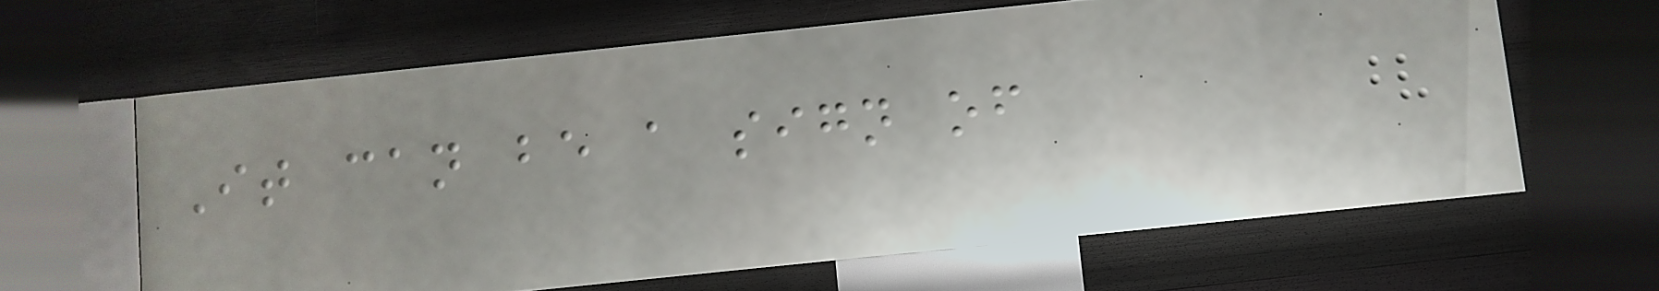It can be a sign of
